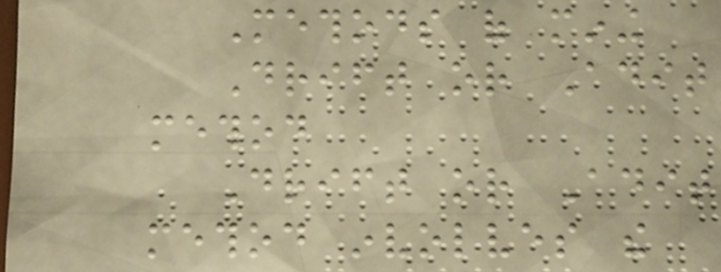Methods of mining
Drift or Adit
method
Drift or Adit
method involves the
